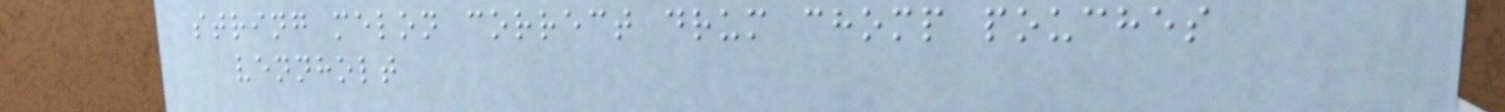string melon correct drum chomp pouches
vennholt
